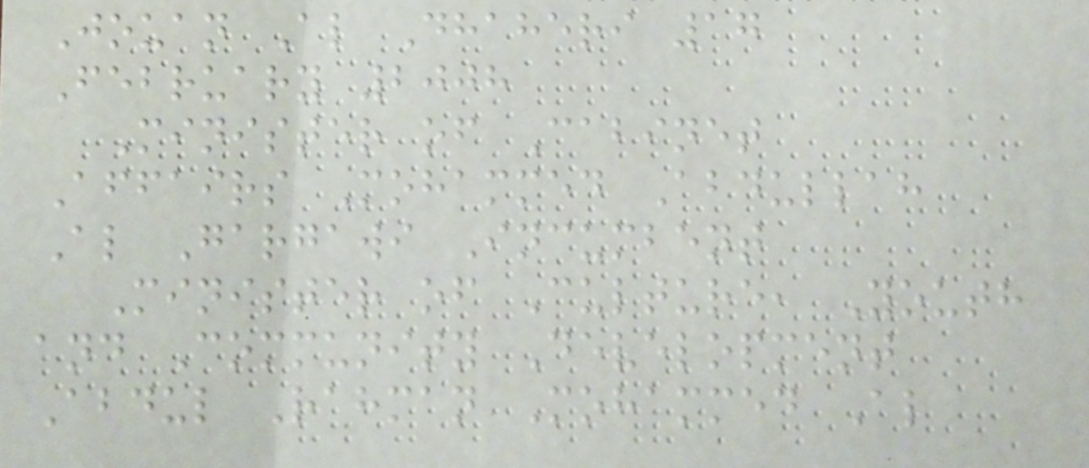Jouan Al Dhaheri 17
February 2008
Minister of Cabinet
Affairs Mohammed Abdullah
Al Gargawi Incumbent
Minister of Culture, Youth
and Community Development
Abdul Rahman Mohammed Al
